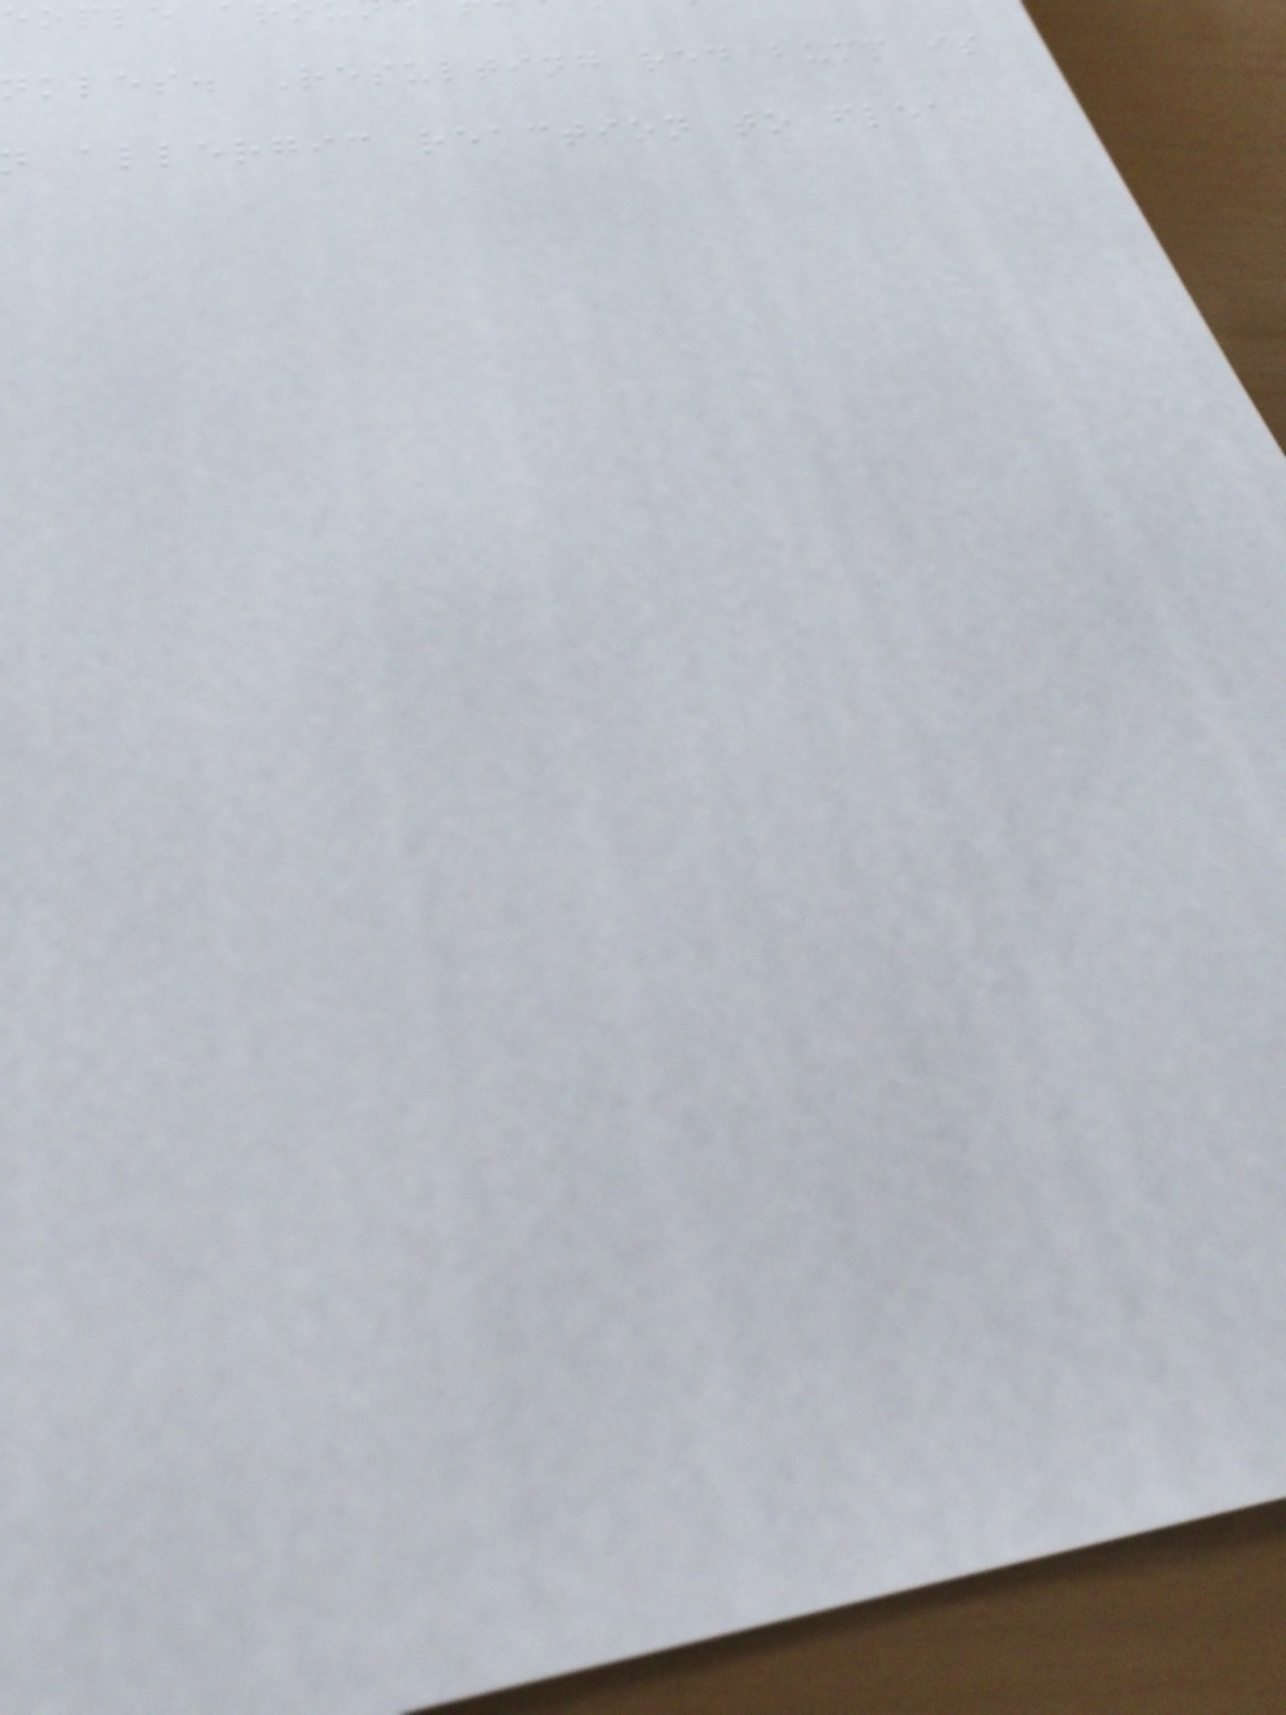nkles. Resulting red bump is
allergic reaction to flea
